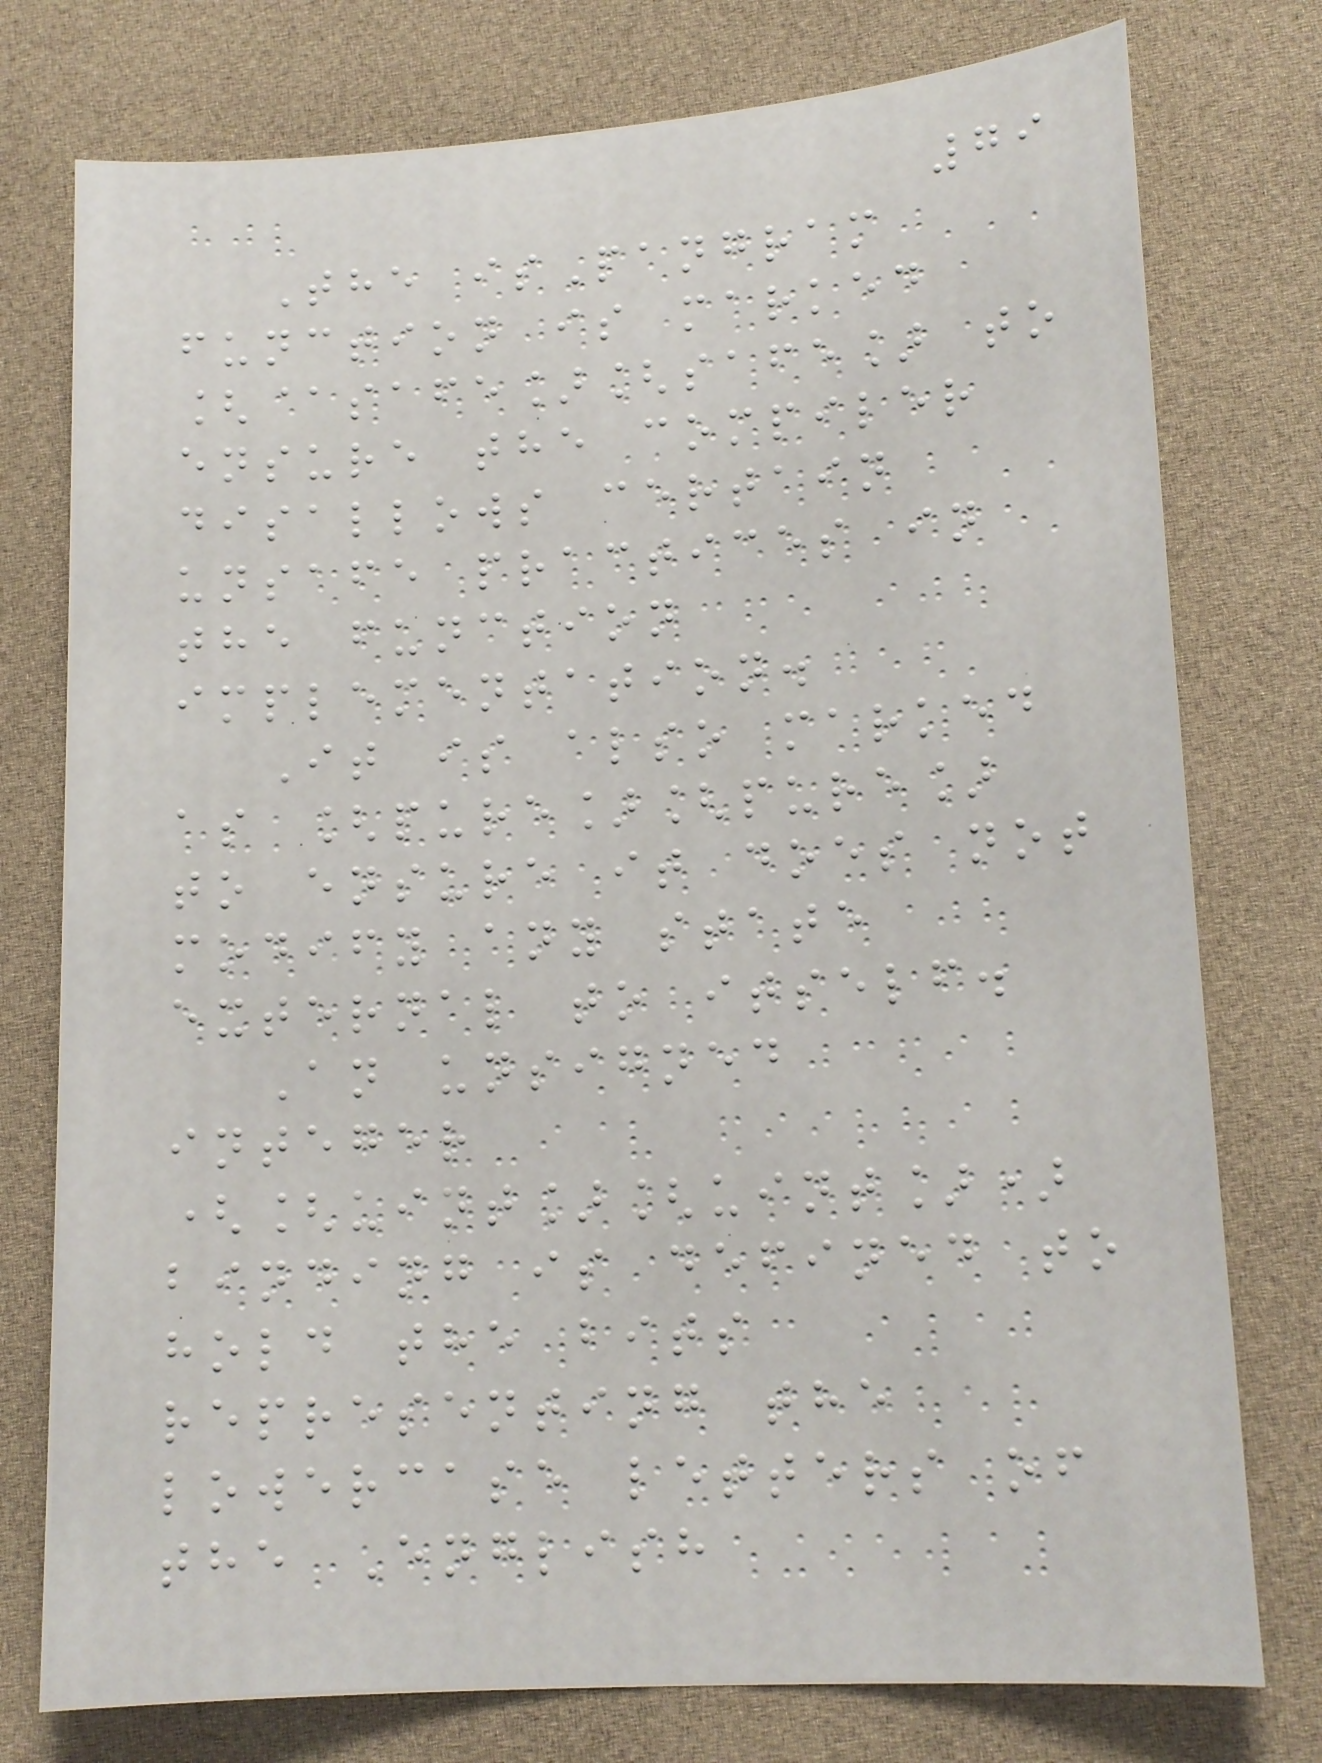79
The isPangram
function is marked
[@safe][safe] to
ensure the compiler
disallows certain
unsafe practices in
the function
implementation.
It is also marked
as [pure][pure]
to ensure it does not
modify any state
external to itself.
An unsigned
integer
([uint][uint])
binding is defined to
hold the bits
representing the
lowercase letters of
the English
